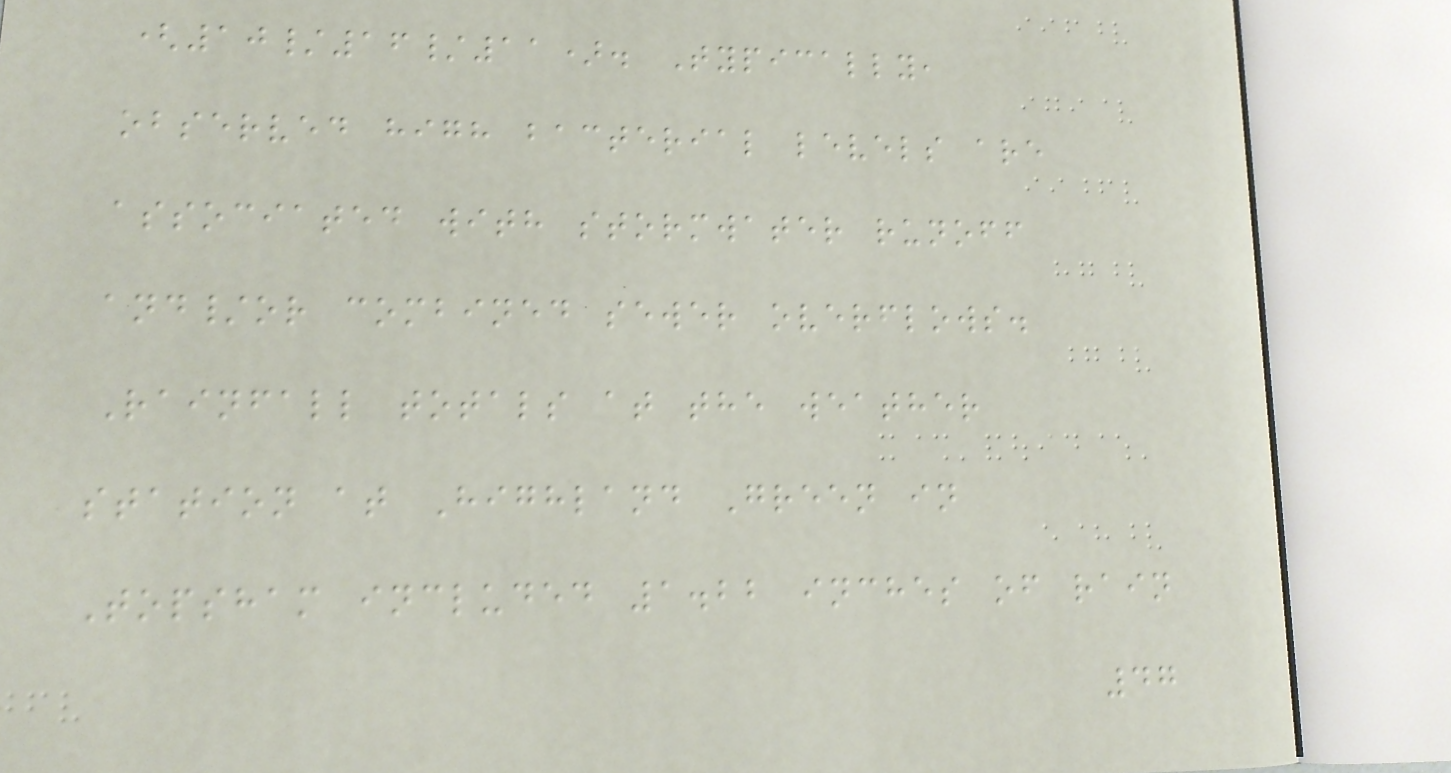(10/16/11). Typically,
observed high bacterial levels are
associated with stormwater runoff
and/or combined sewer overflows.
Rainfall totals at the weather
station at Highland Green in
Topsham included 1.22 inches of rain
47
